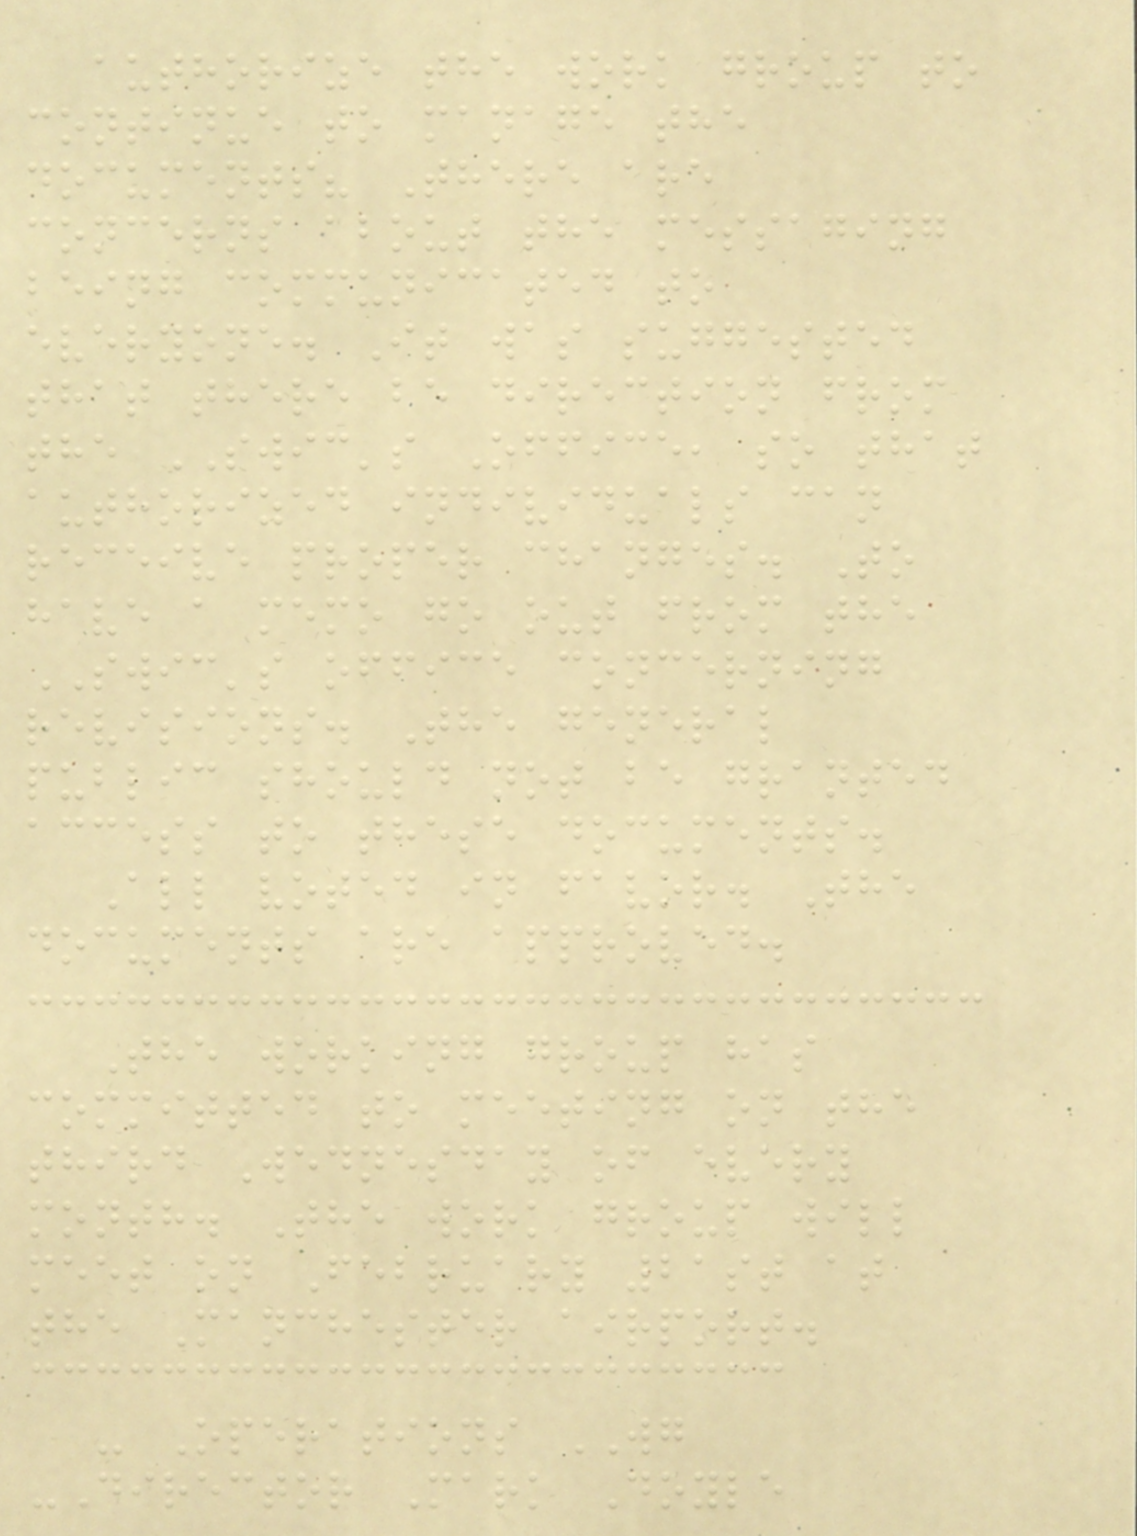authorize the work group to
continue to manage the
documents? There are
concerns about the messaging
being communicated to
everyone. It was suggested
that there be direction from
the SWIC's Office, so that
authorized individuals can
receive proper changes. To
have a memo go out from the
SWIC's office concerning
revisions. The general
public should not be granted
access to these documents.
All voted in favor. The
documents are approved.
The working group has
committed to meeting on the
third Wednesday of every
month. The work group will
meet on February 21st at
the Manchester airport.
- Operations WG
-Director Mark Doyle
